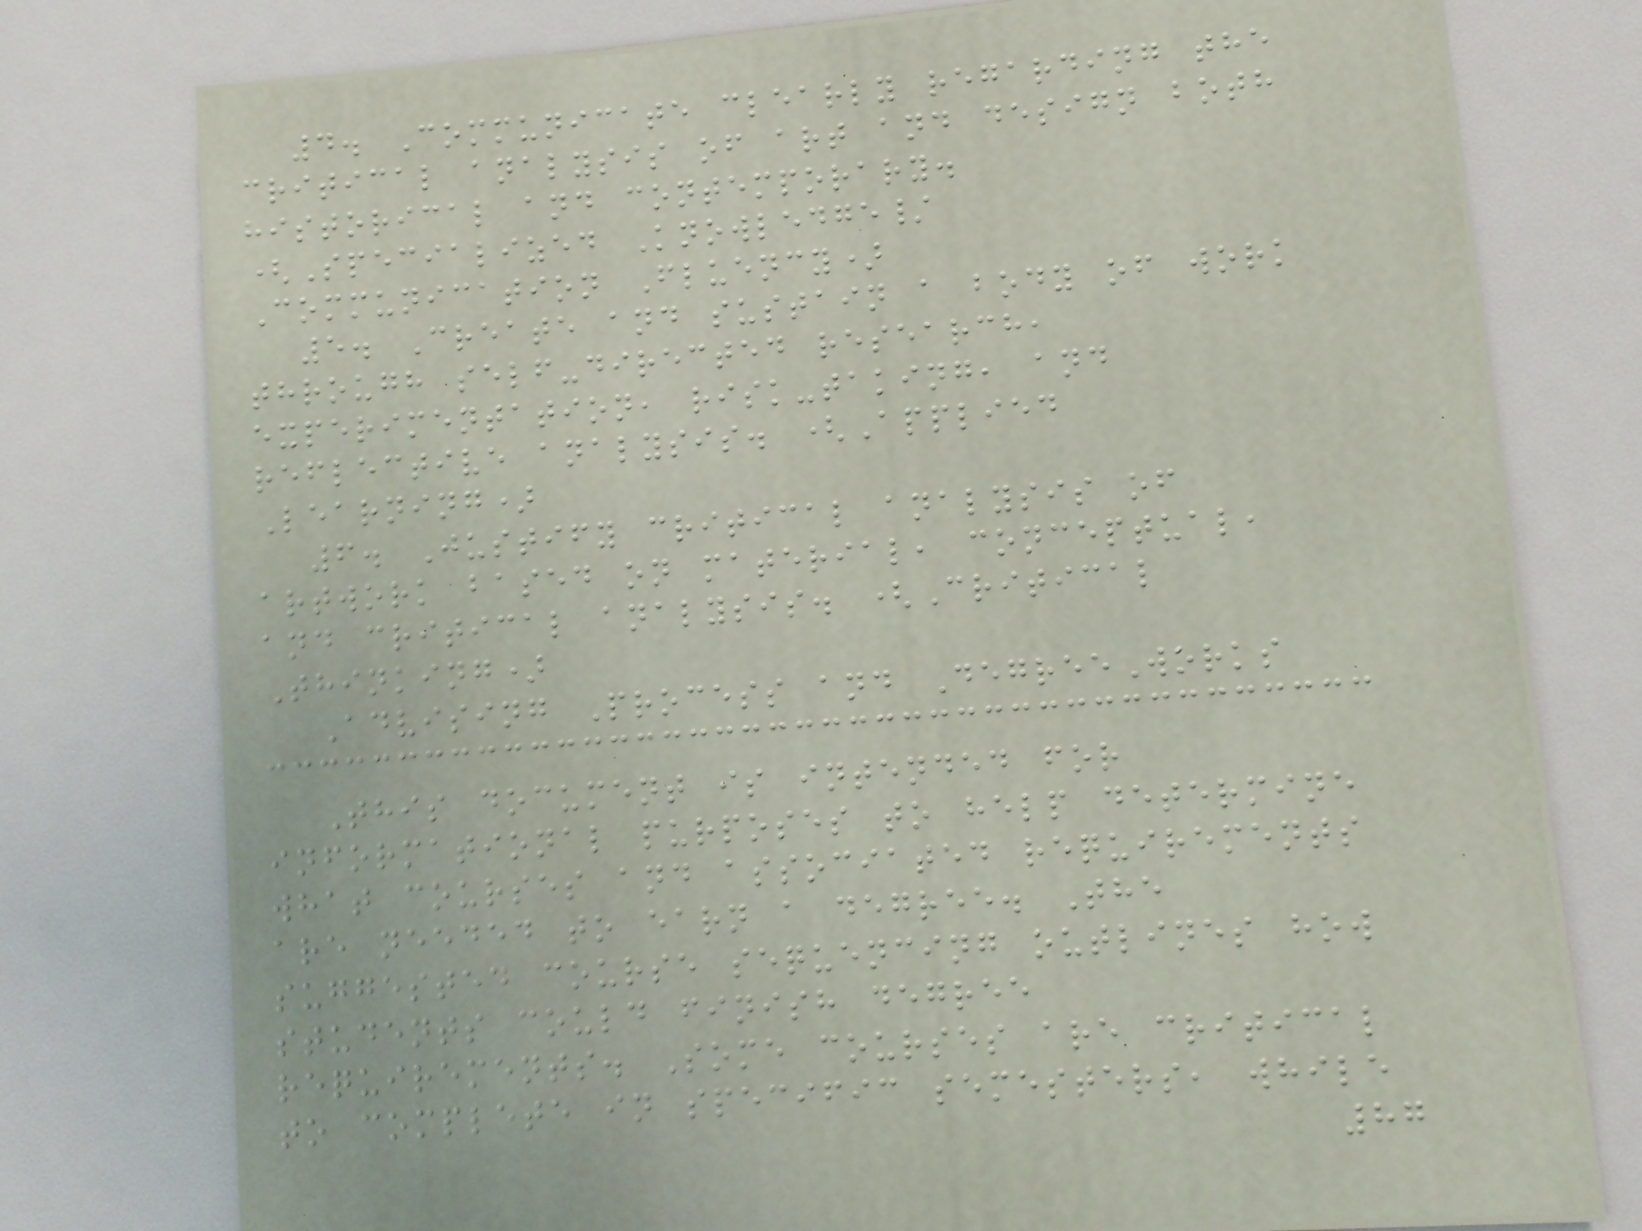4. Communicate clearly regarding the
critical analysis of art and design both
historical and contemporary.
(Specialized Knowledge/
Communication Fluency)
5. Create and sustain a body of work
through self-directed research,
experimentation, risk-taking, and
reflective analysis. (Applied
Learning)
6. Justify critical analysis of
artwork based on material, conceptual,
and critical analysis. (Critical
Thinking)
Advising Process and DegreeWorks
This document is intended for
informational purposes to help determine
what courses and associated requirements
are needed to earn a degree. The
suggested course sequencing outlines how
students could finish degree
requirements. Some courses are critical
to complete in specific semesters, while
87
